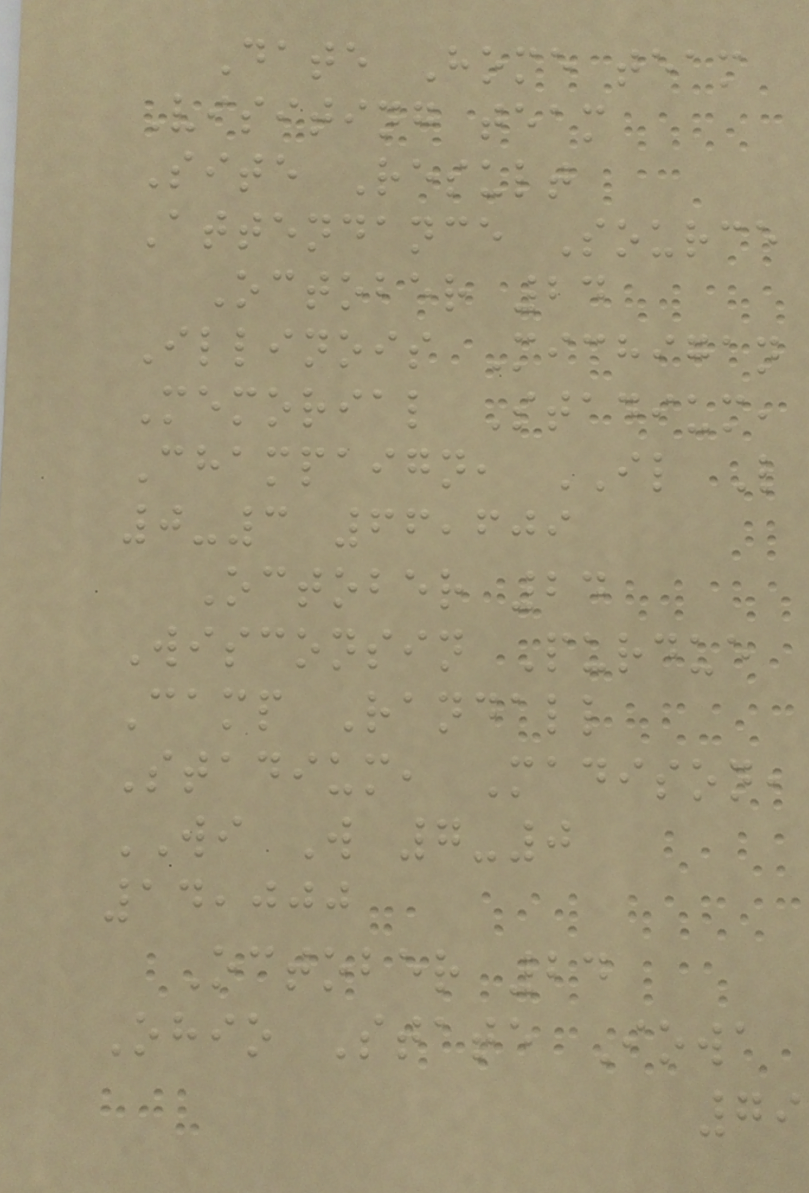Date Home team
Visiting team
Site Result
Attendance Source
October 24
Illinois Michigan
Memorial Stadium,
Champaign, IL L
0-3 66,609
October 24
Wisconsin Purdue
Camp Randall
Stadium, Madison,
WI W 7-0
14,000
October 24
Ohio State Iowa
79
